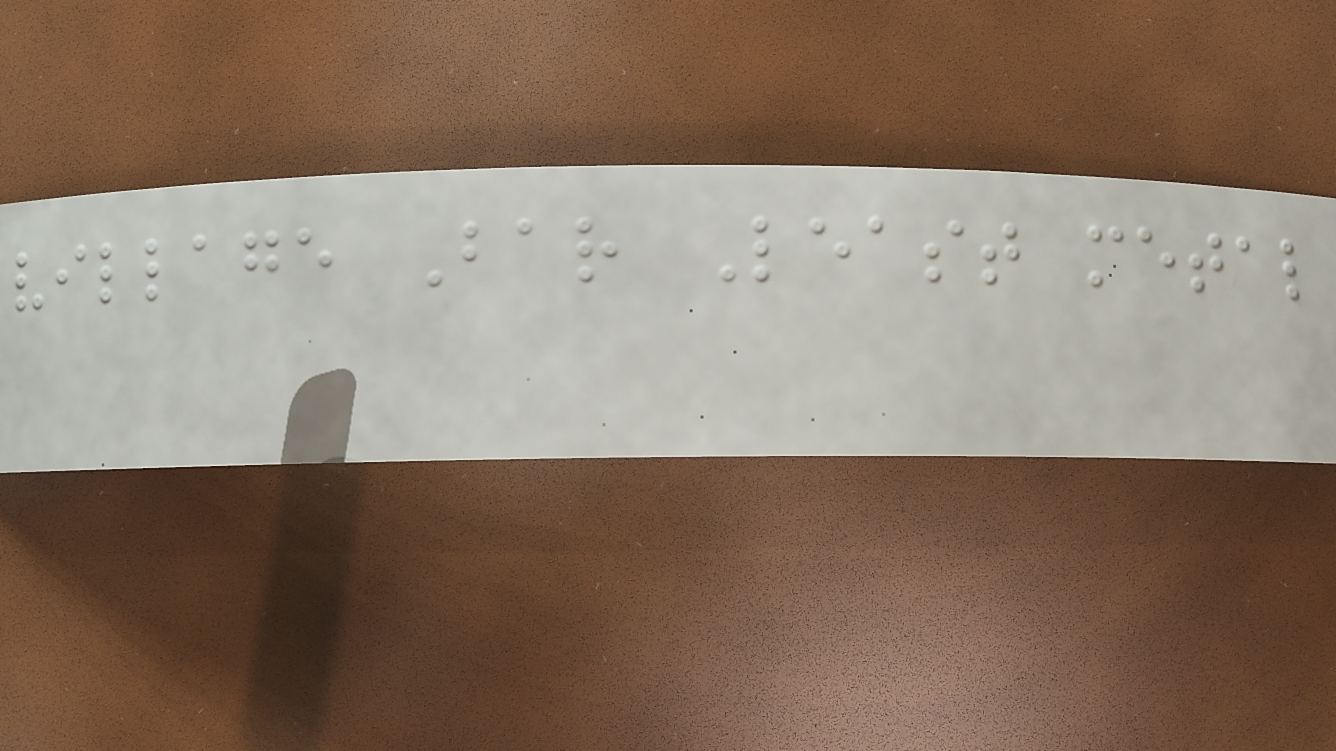village Bar Least metal
